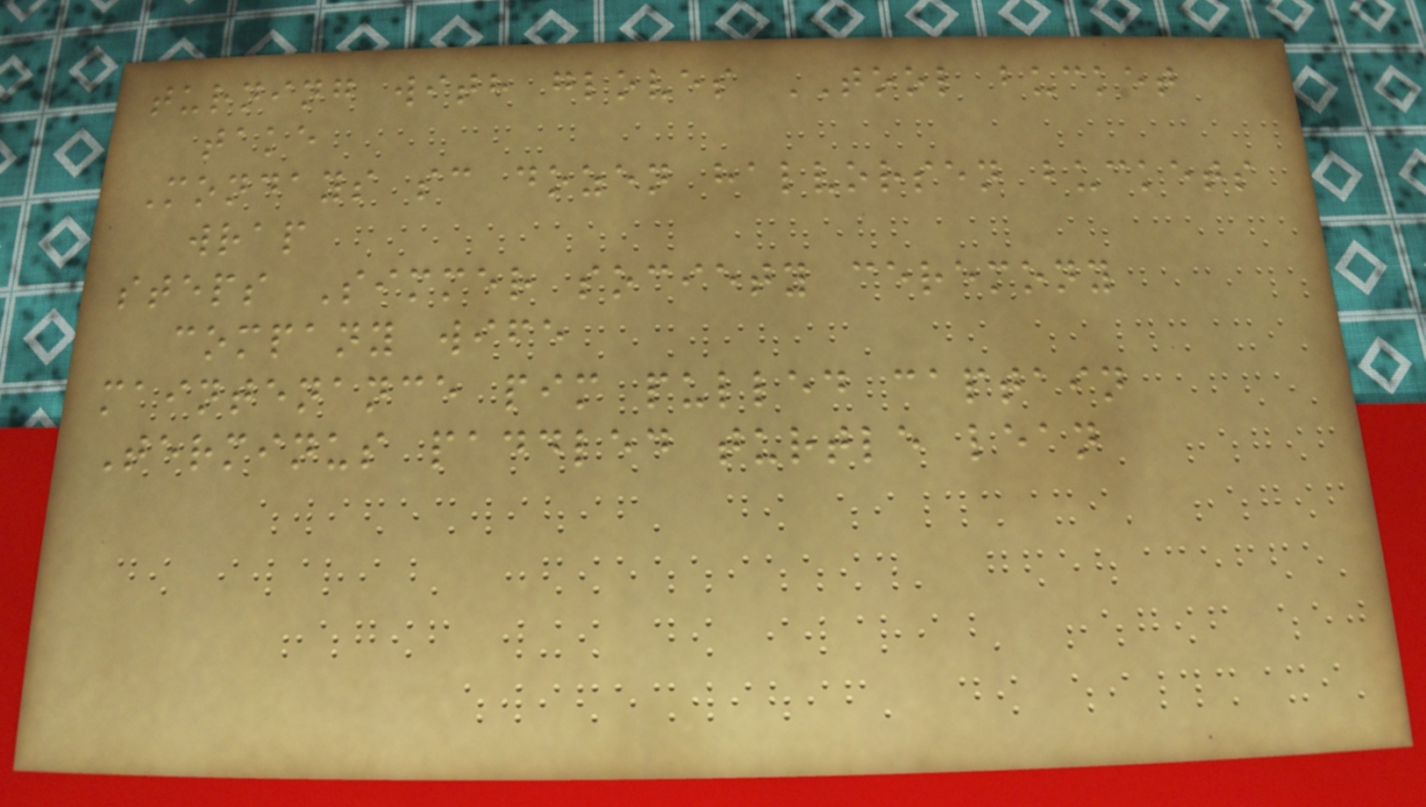turning with gloves TOOL bucket
take
Mondays sc dozen halvorsen buckets
wrap
steps Simmer society ceremony
company wife
maintenance pim pulled captain
Terminus paddled turtle lean
